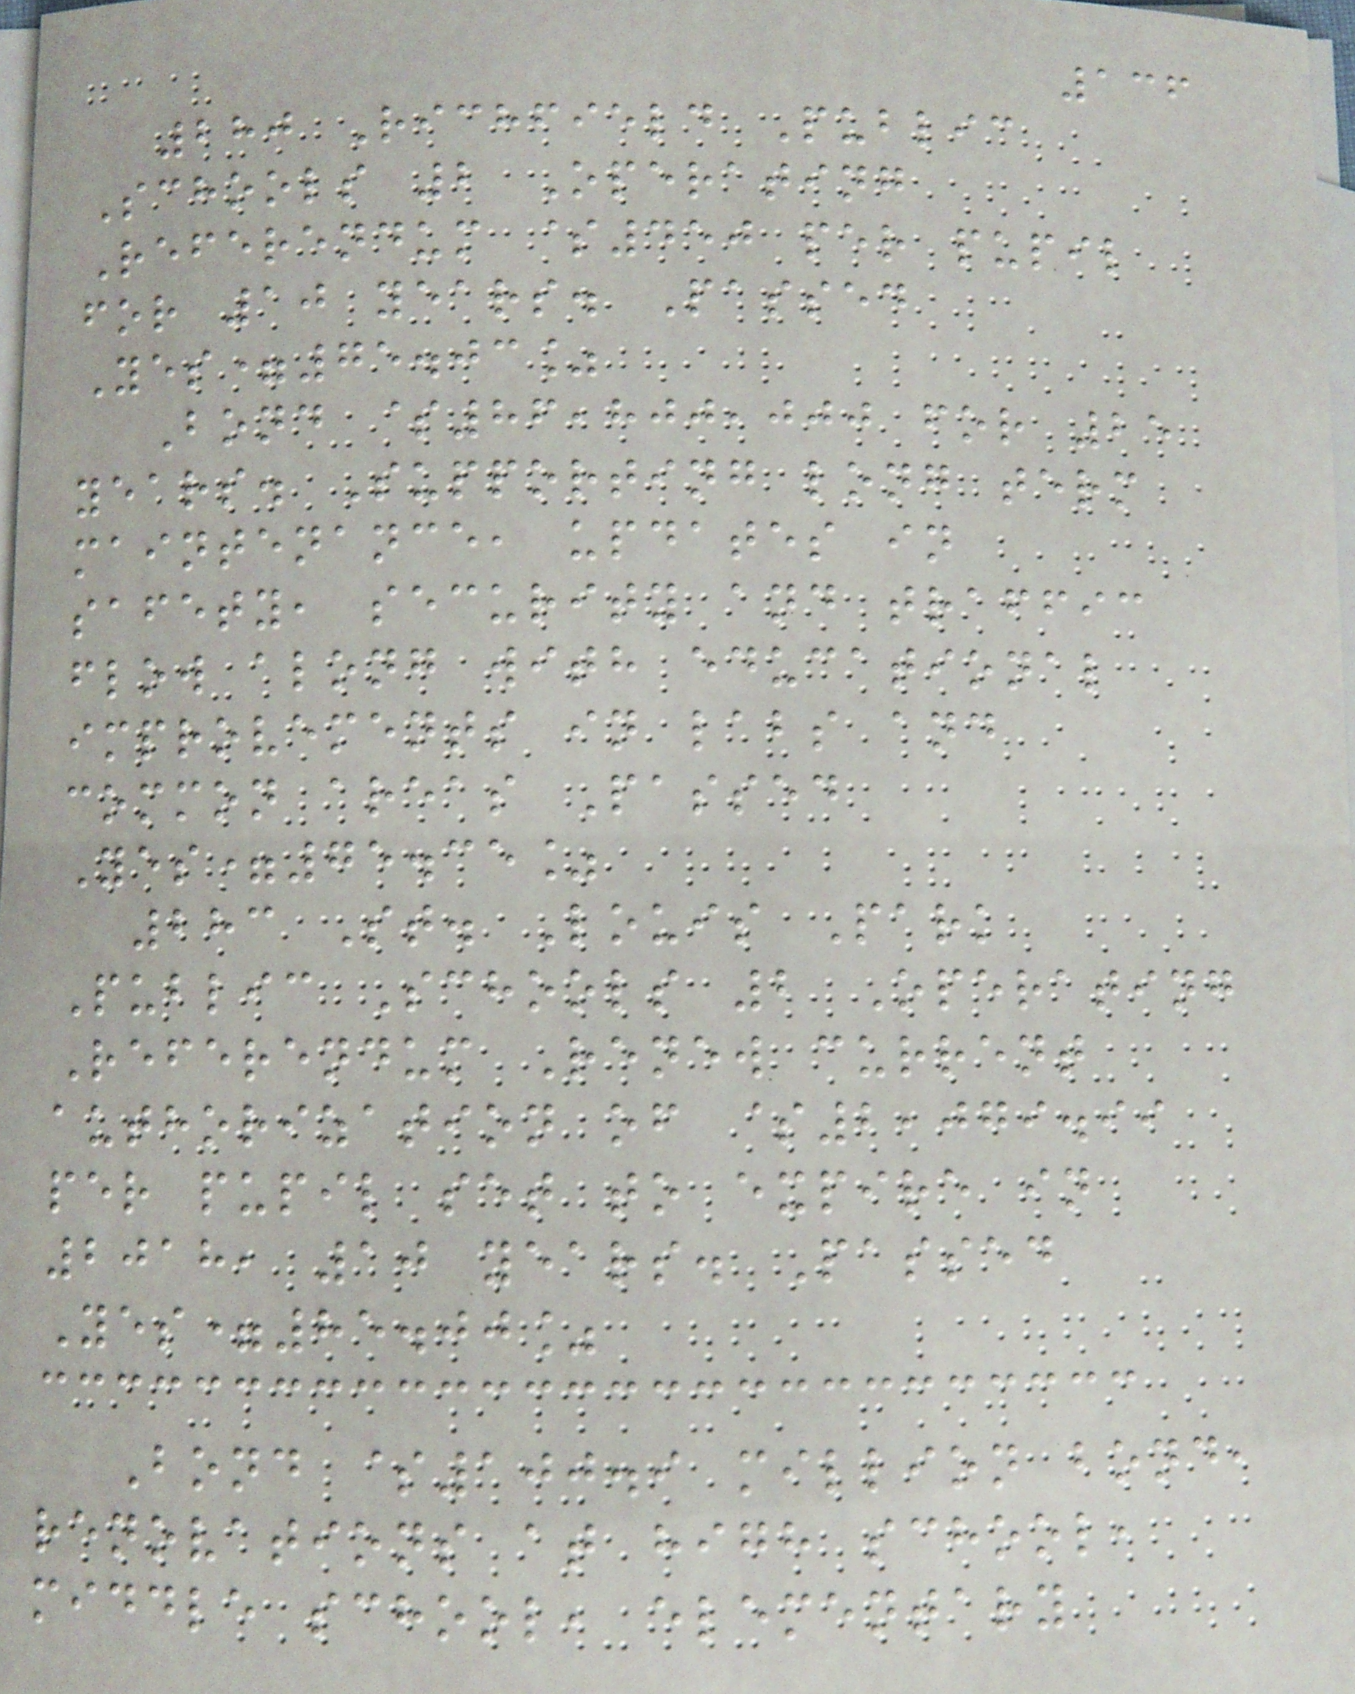136
280 Richfield Public
Schools 2 Operating
Referendum $450 per pupil
for 10 years. Passed
Yes=75.03%
Bond $86,800,000 for 25
years. Supporting long term
maintenance, updates in
safety, security and traffic
flow along with educational
improvements in labs and
common areas Passed
Yes=75.35%
283 St. Louis Park
Public Schools 2 Operating
Referendum Renew current
authorization of $2,079.99
per pupil set to expire in
2018, 10 years. Passed
Yes=85.00%
Bond $100.9 million bond,
renovations at high school,
middle school, elementary
